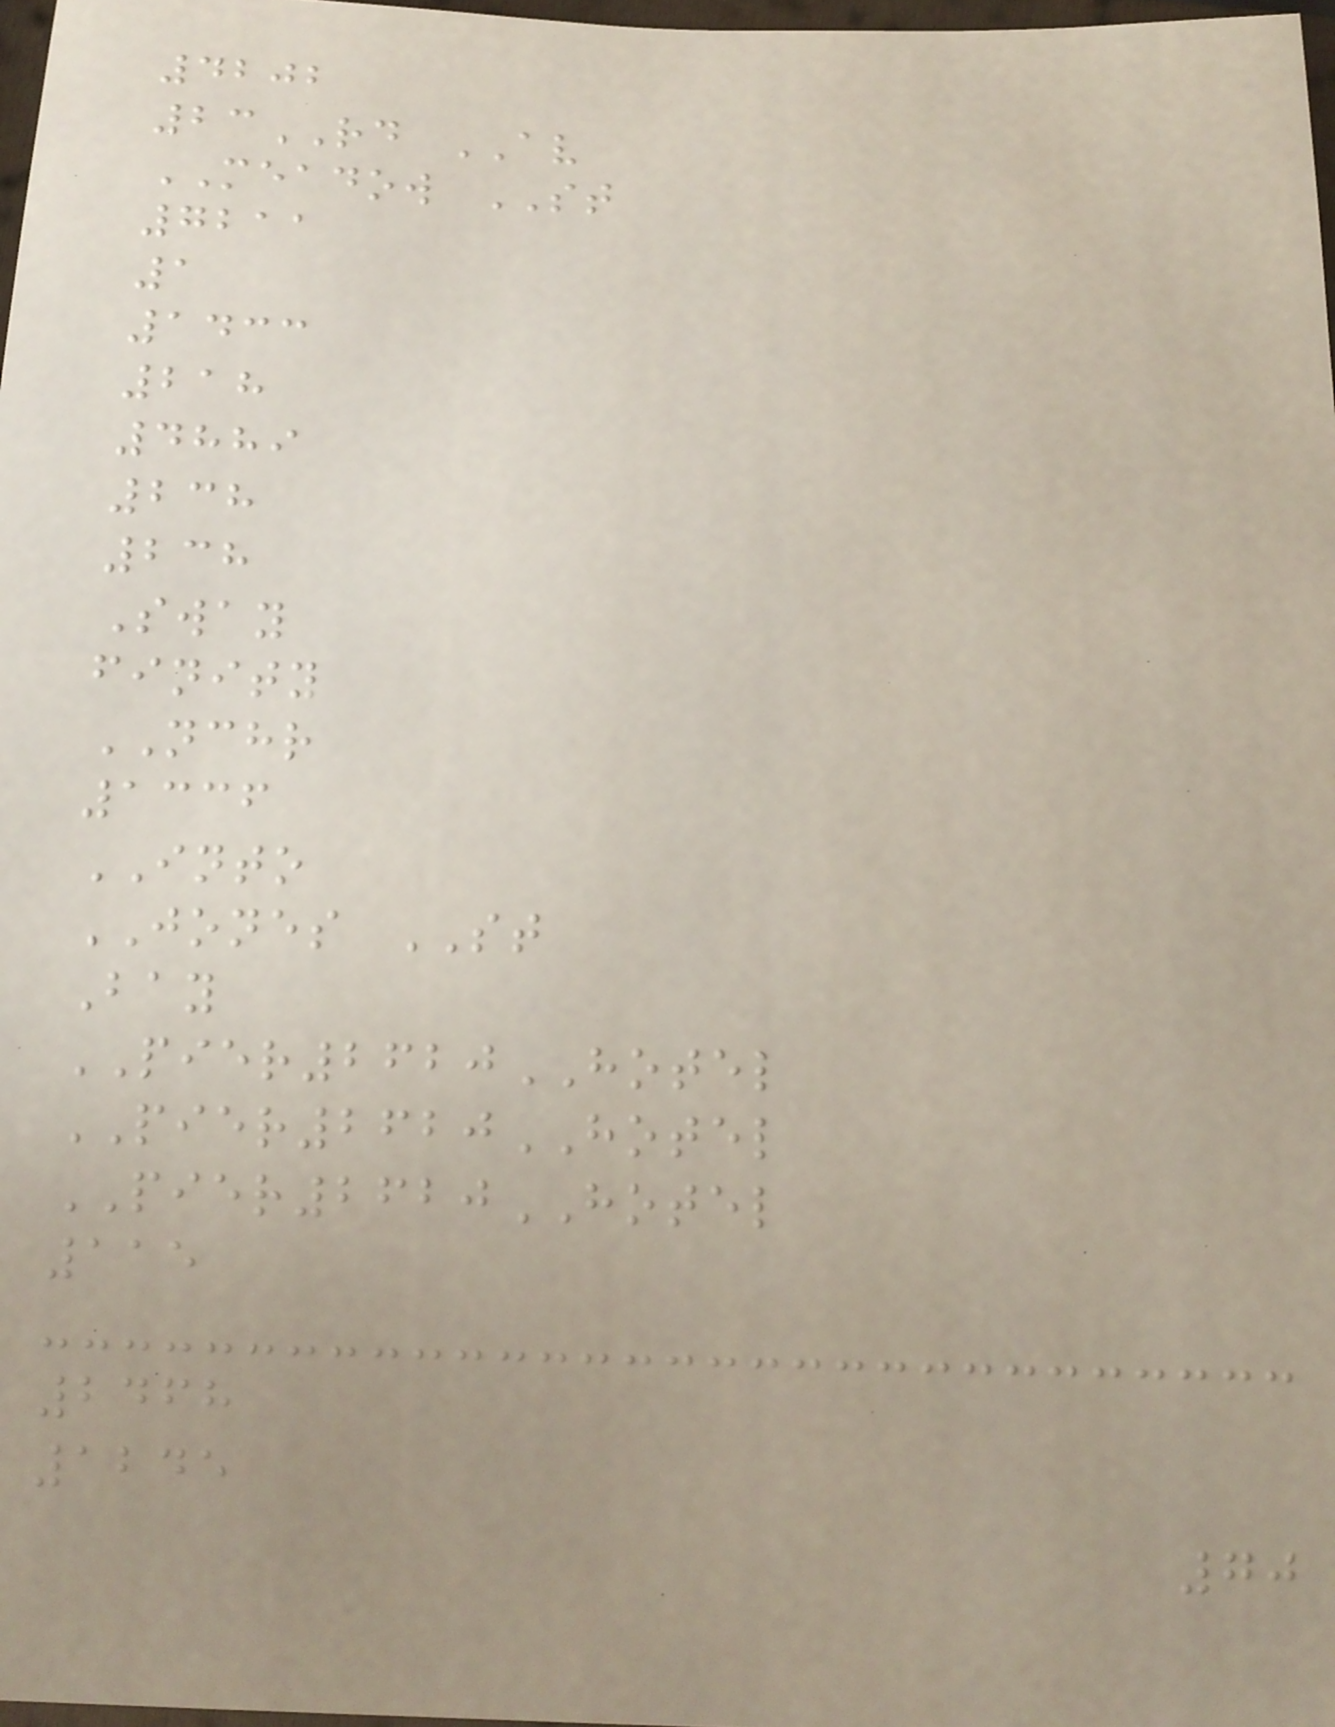4202
23RD AV
MEADOW ST
7211
1
1433
218
4889
238
238
Sway
finity
NCHR
1336
INTO
JONES ST
Bay
PIER2620HOTEL
PIER2620HOTEL
PIER2620HOTEL
115
2468
1245
70
